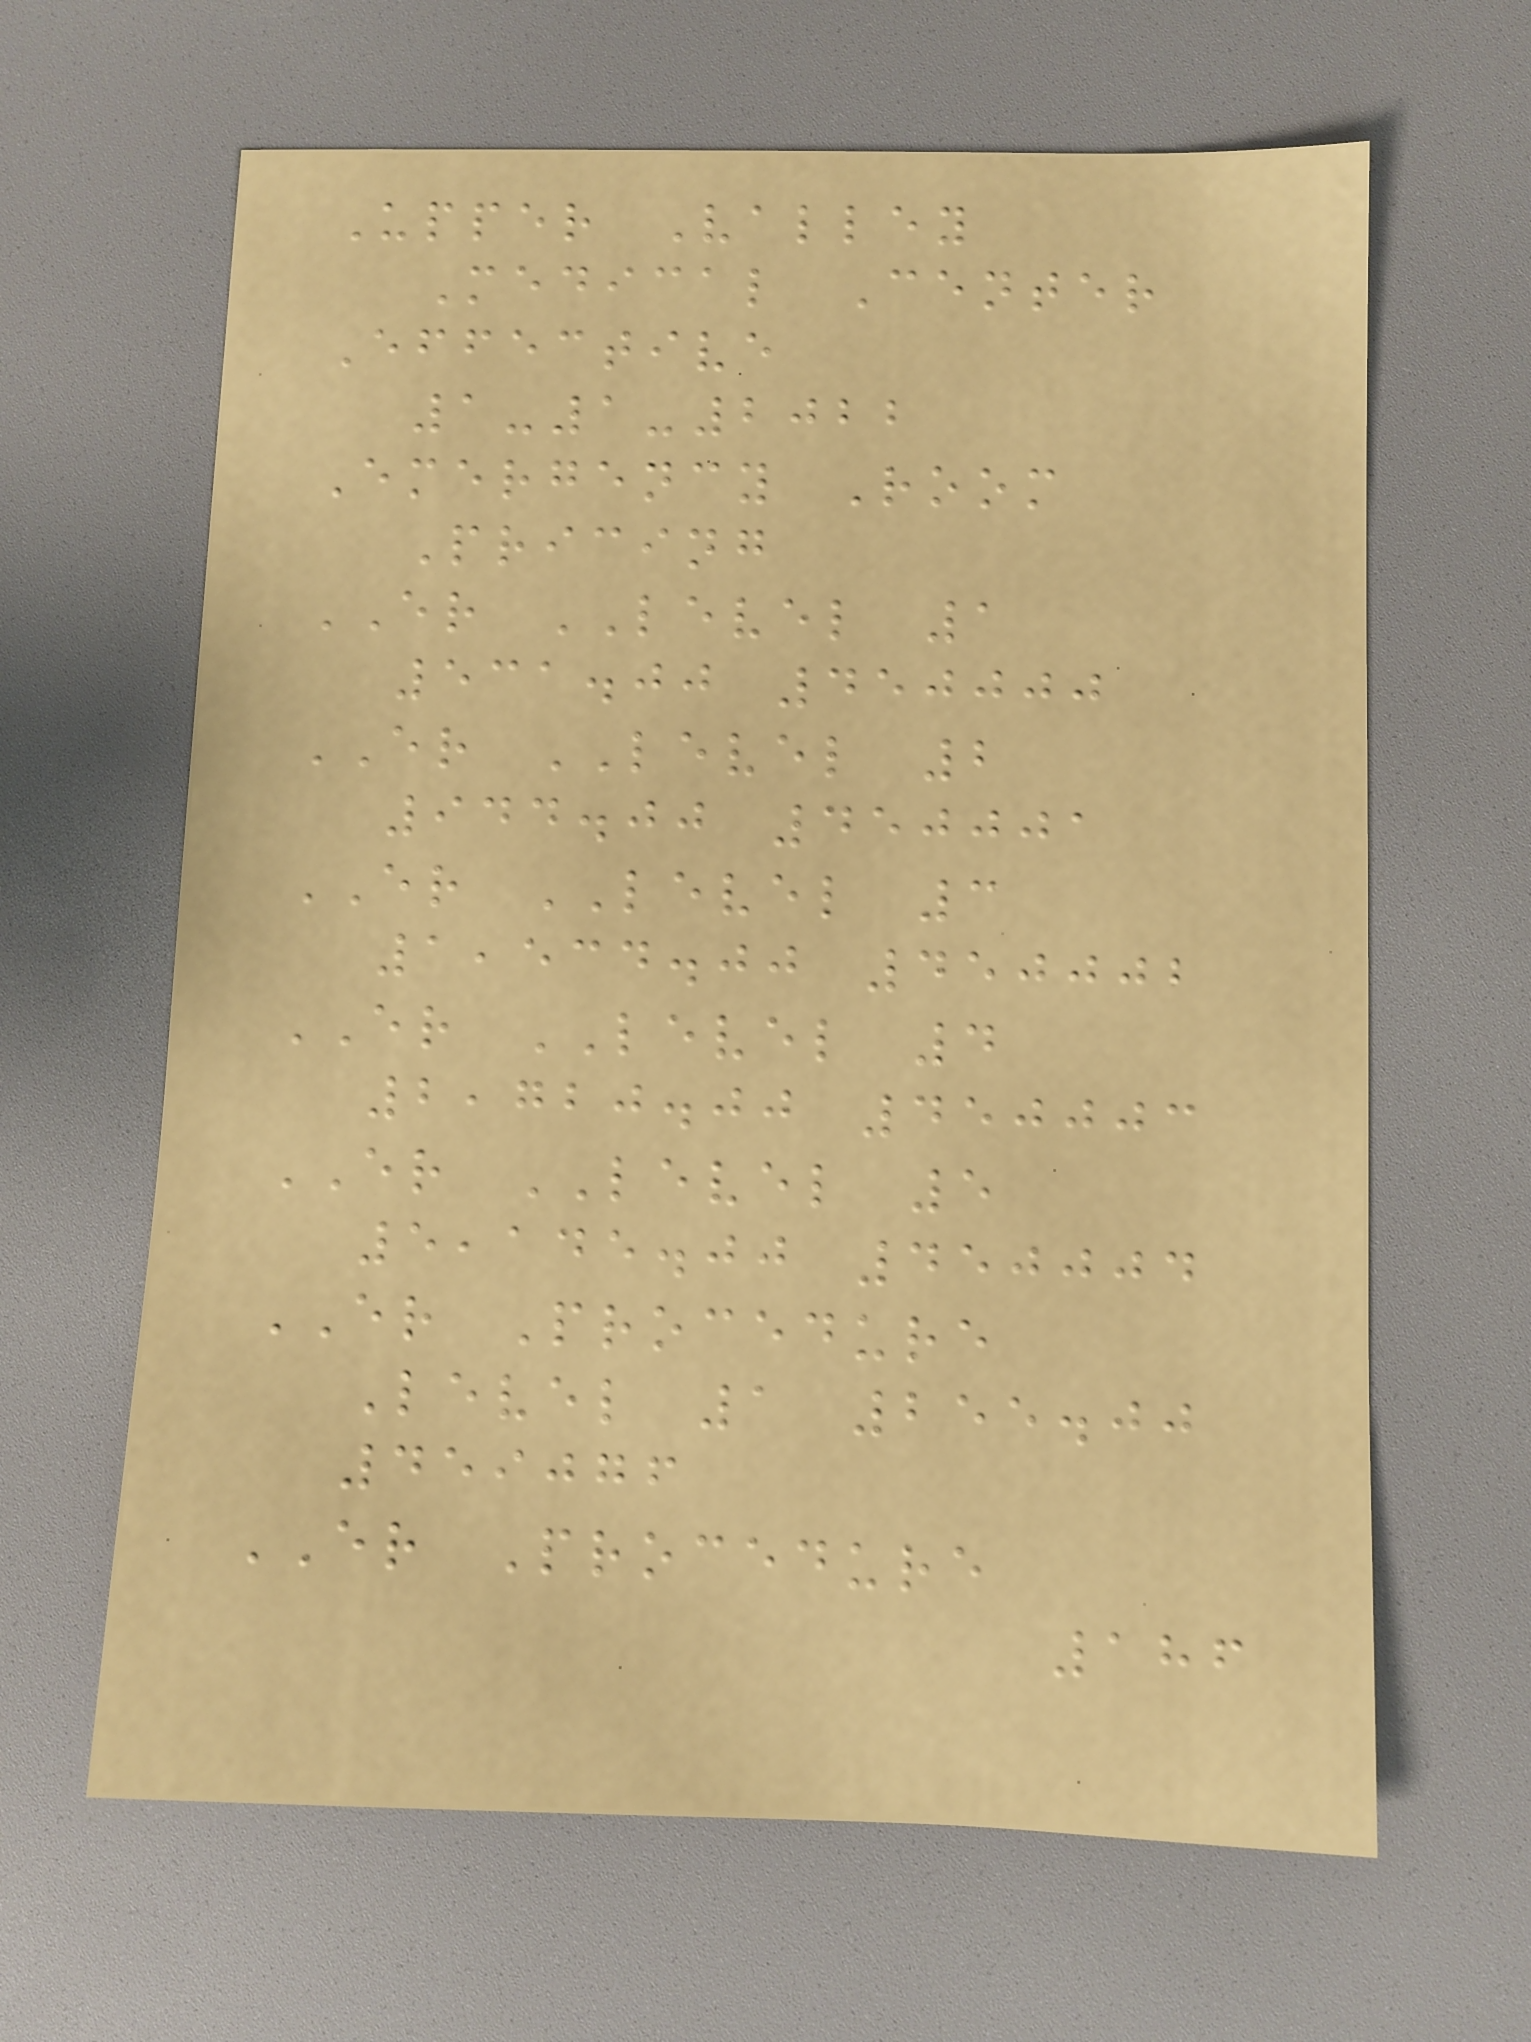Upper Valley
Medical Center
Effective
1-1-2022
Emergency Room
Pricing
ER LEVEL 1
531.00 450000
ER LEVEL 2
944.00 450001
ER LEVEL 3
1,534.00 450002
ER LEVEL 4
2,720.00 450003
ER LEVEL 5
5,145.00 450004
ER Procedure
Level 1 255.00
459076
ER Procedure
186
